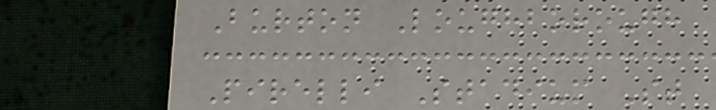Burton Loughborough
Pirelli Stadium St
